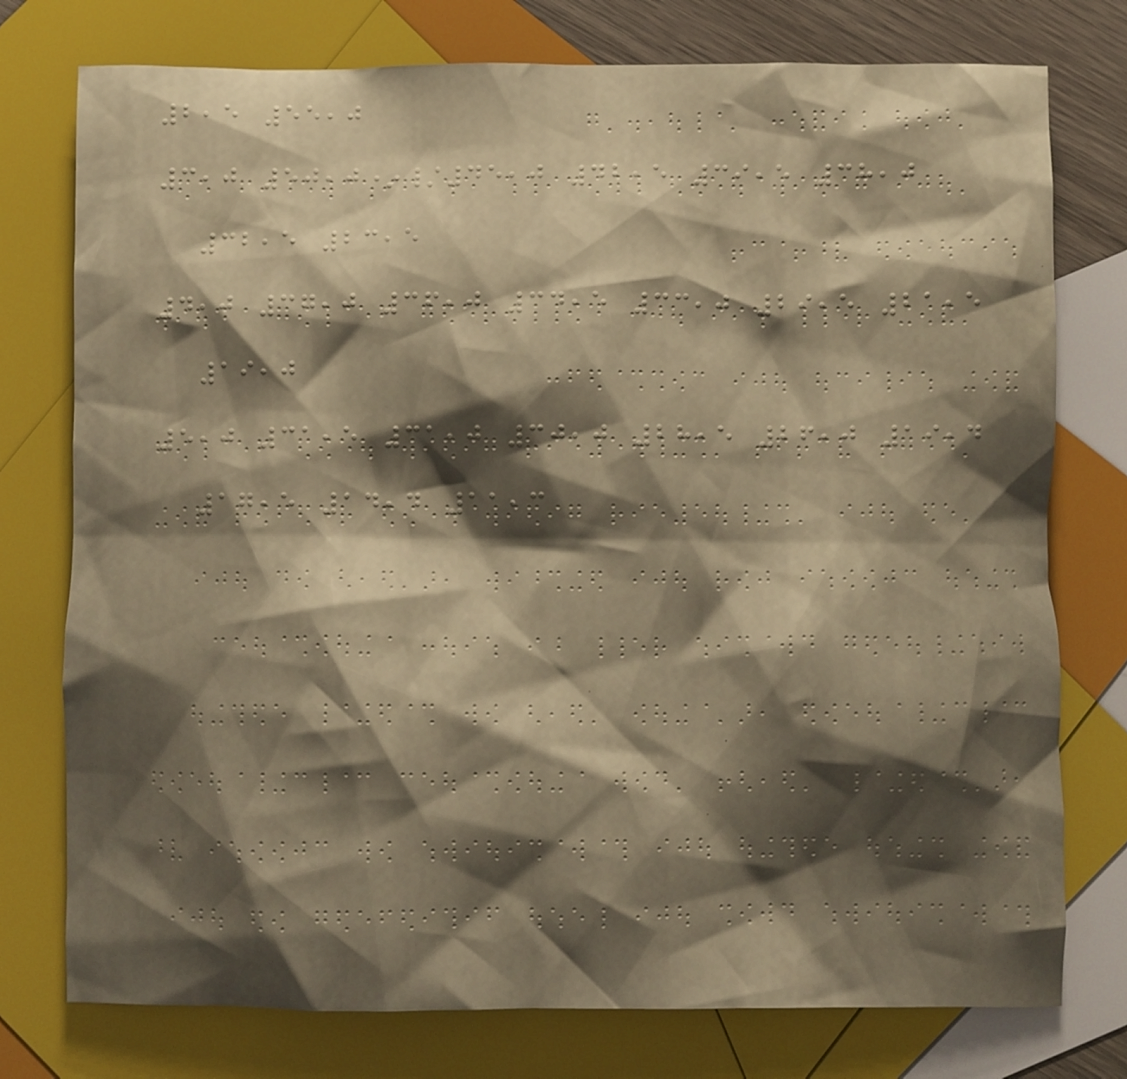2,5 55,0
3,0 50,0*/45,0 42,5 39,5 38,0
32,5 23,5
4,0 37,0 36,0 34,5 33,0 29,5 21,5
19,0
5,0 31,5 31,0 30,0 28,5 26,0 19,4
17,5 14,4 11,3
